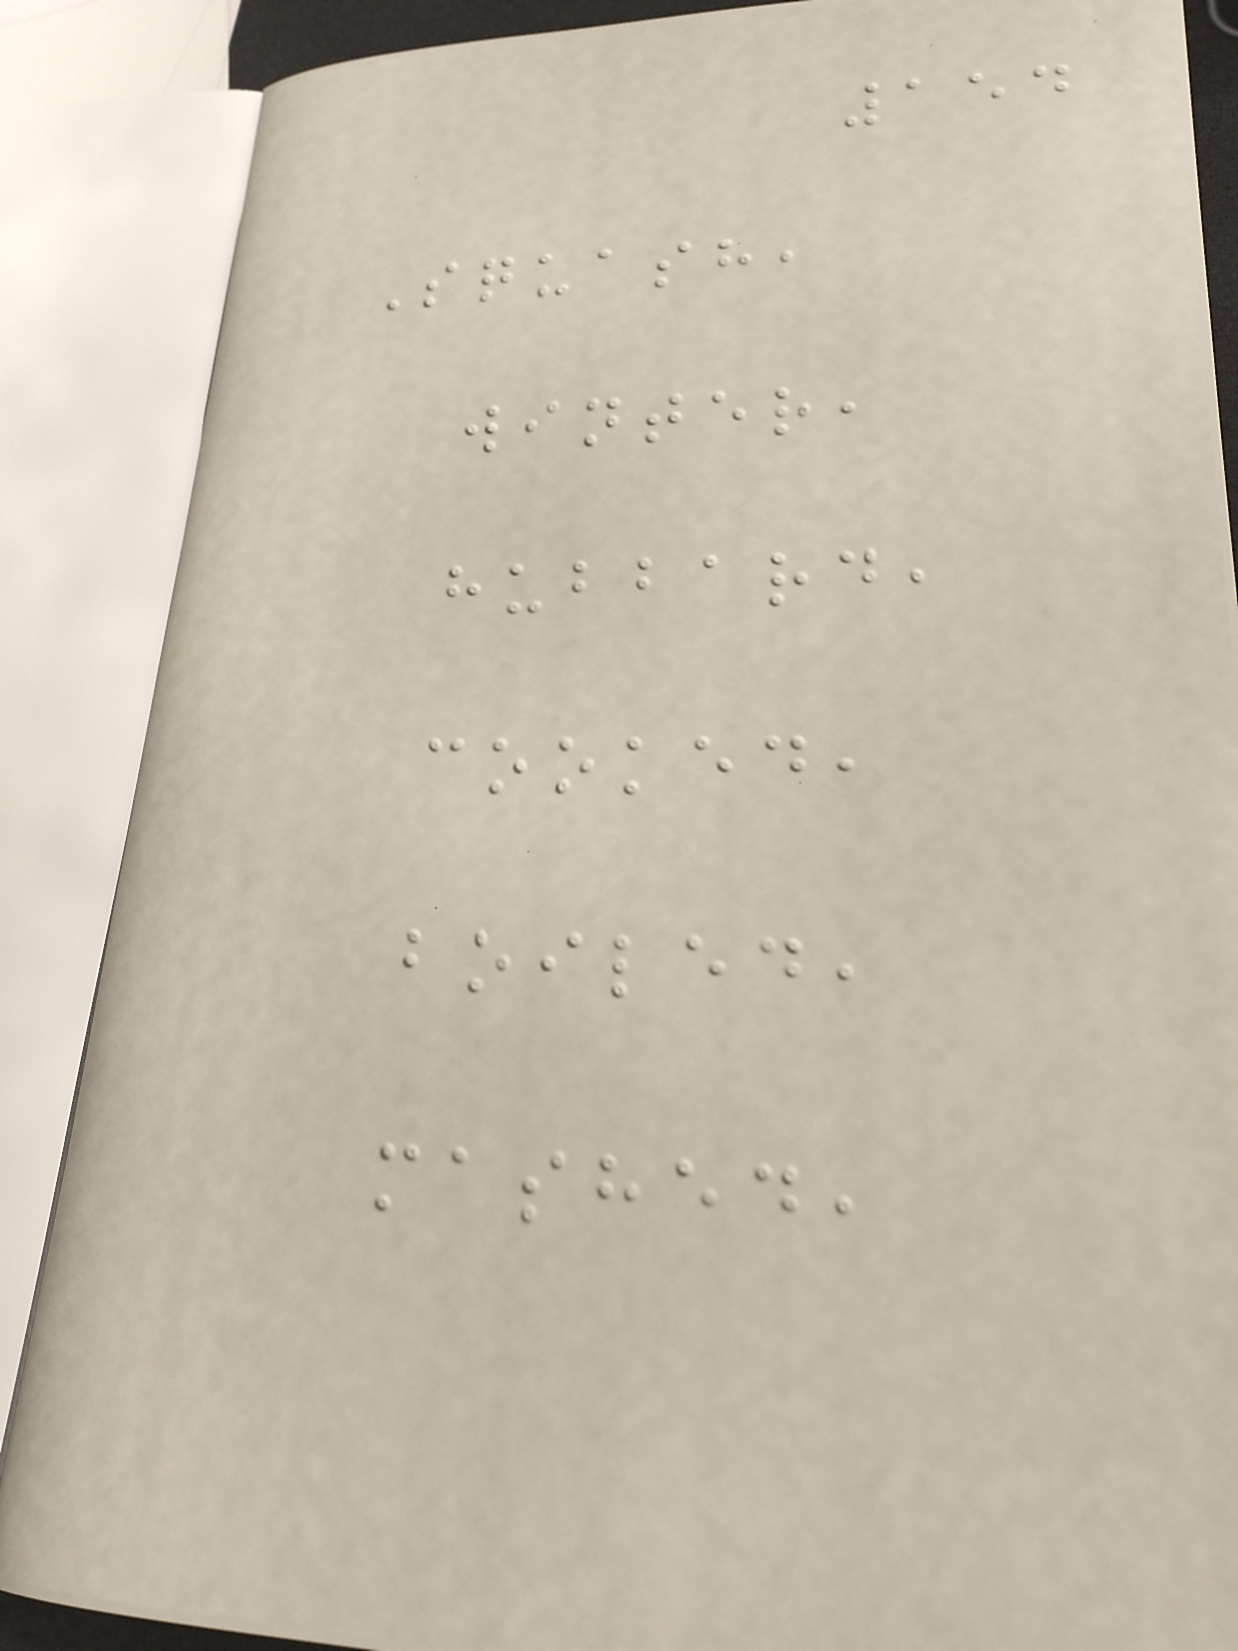154
Squash,
winter,
hubbard,
cooked,
boiled,
mashed,
